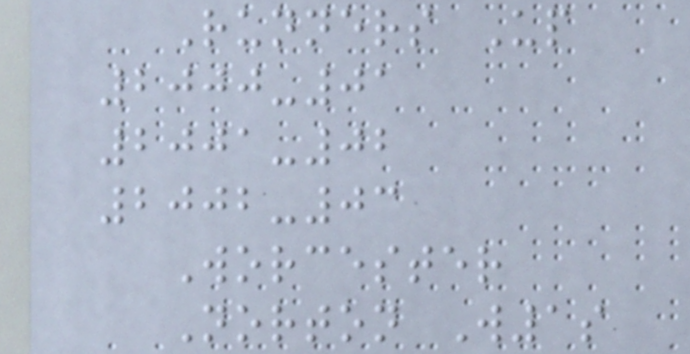Runners Up
2000-01
2001-02
2002-03
Worcester
Norton W1s
